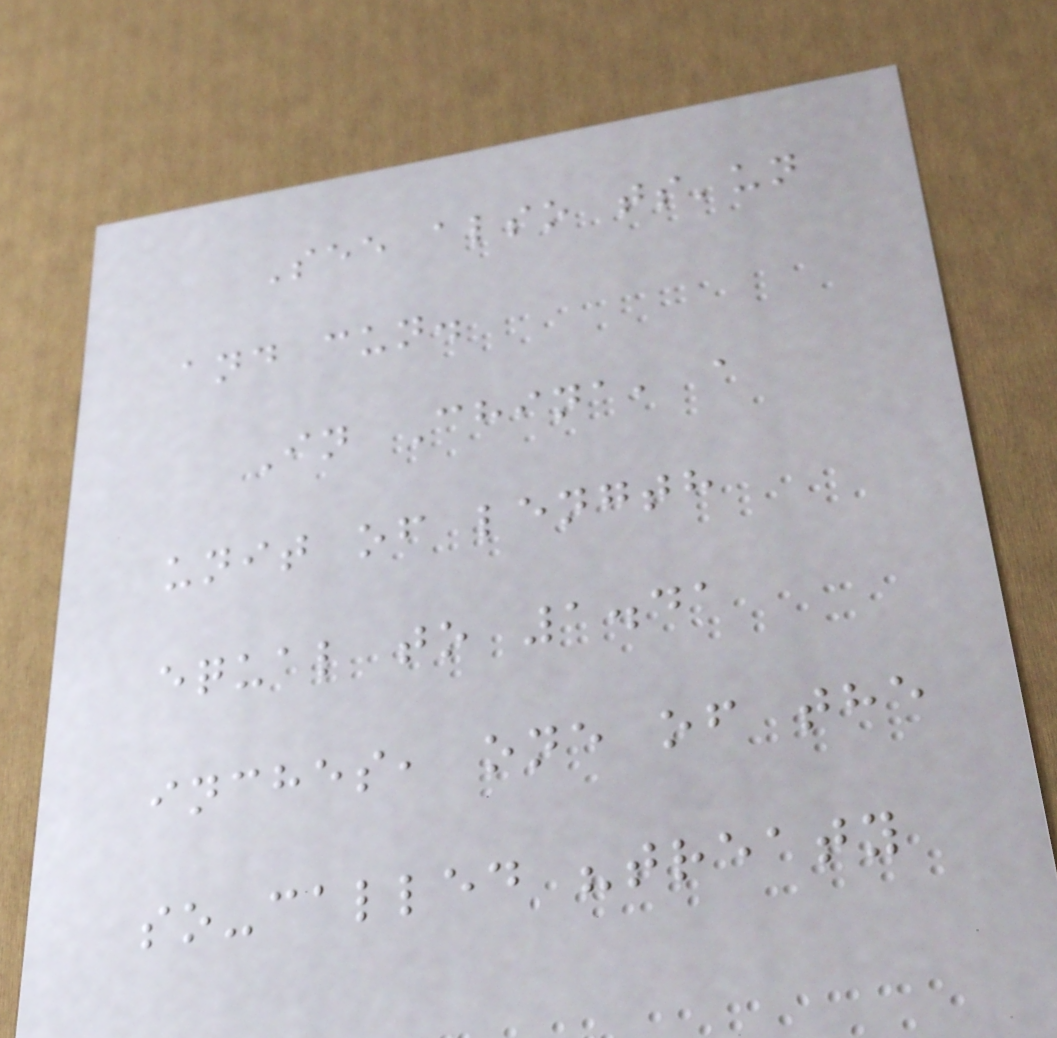See also ts'un
and cun.
In China, a
unit of length
equal to 1.41
inches, one of the
so-called "treaty
